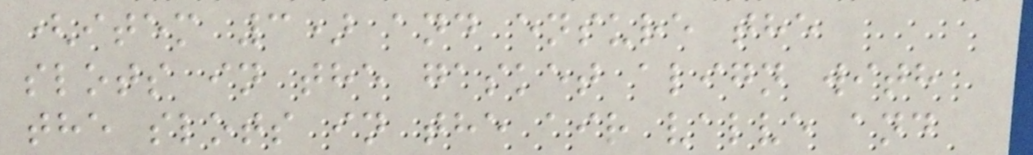(item 3) and ensure the
slots in the gasket align with
the slots in the air valve and
